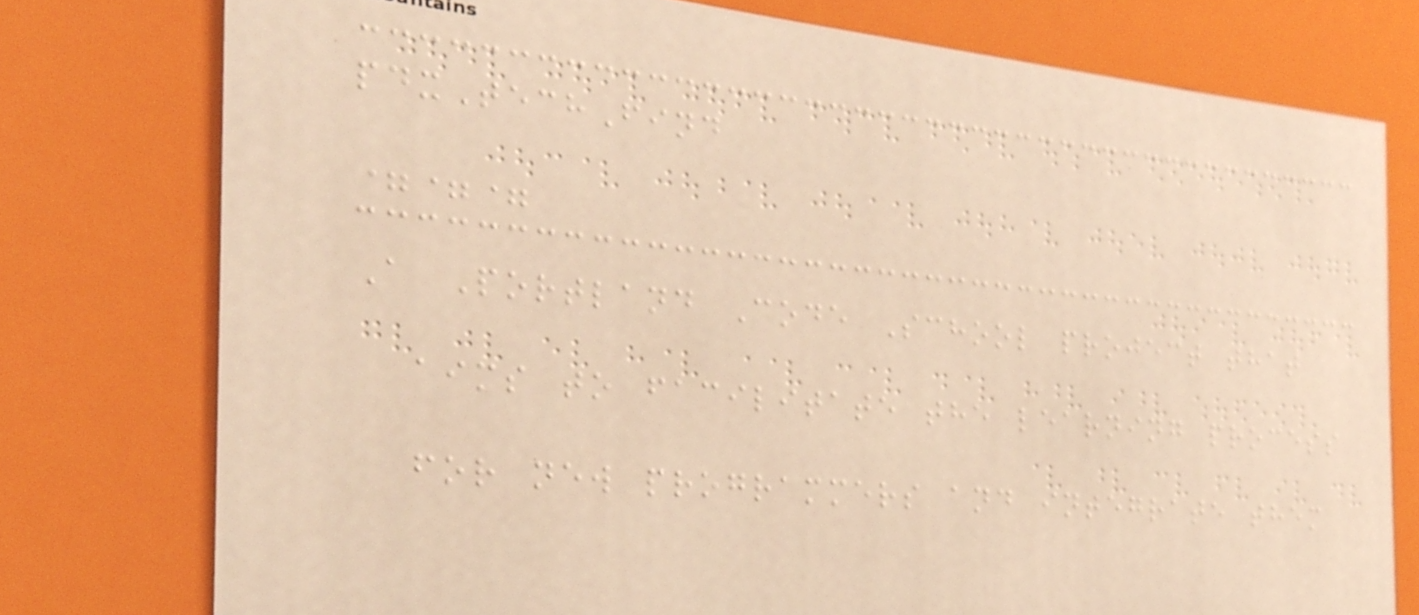pdxTechFind
===
A Portland Code School project that
aims to facilitate the learning process
for new programmers and integrate them
